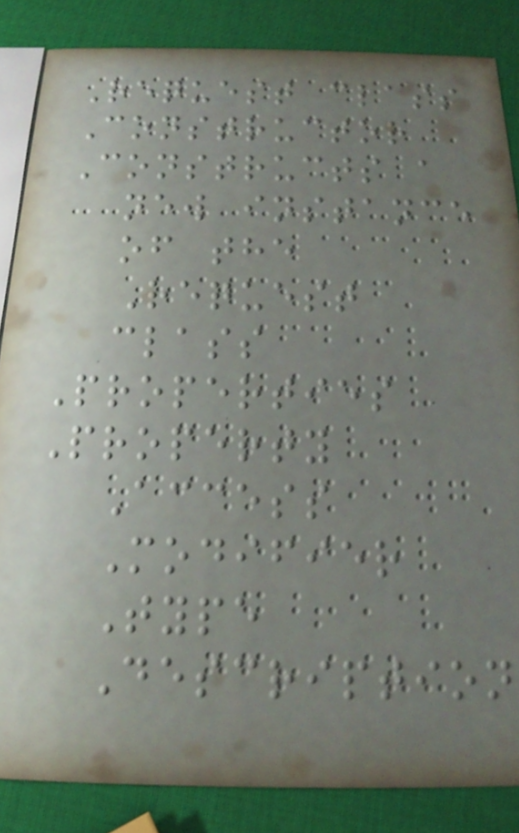Request class
Constructor
Constructs a
new instance
of the
Request
class
Properties
Property
Access
Modifier
Type
Description
